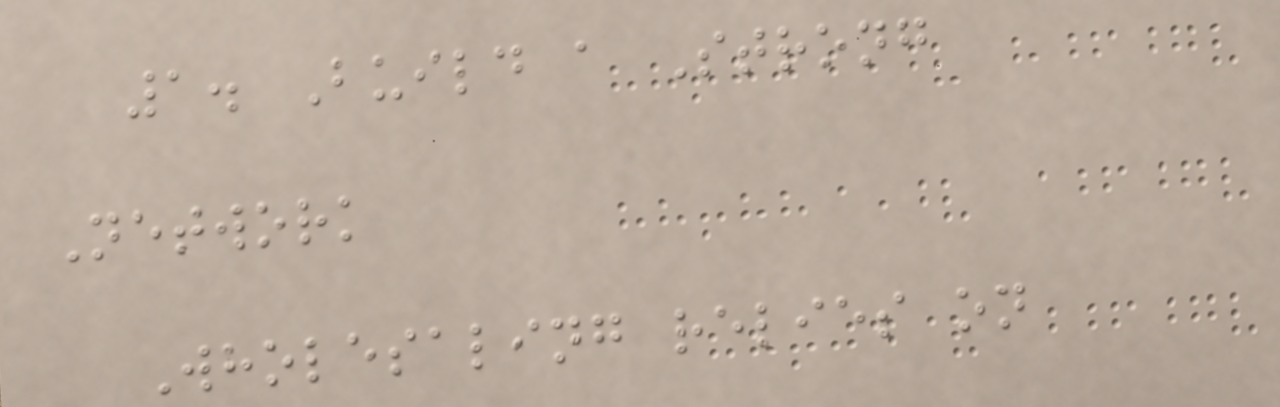1. Build a Strong
Network
Wholesaling relies on
